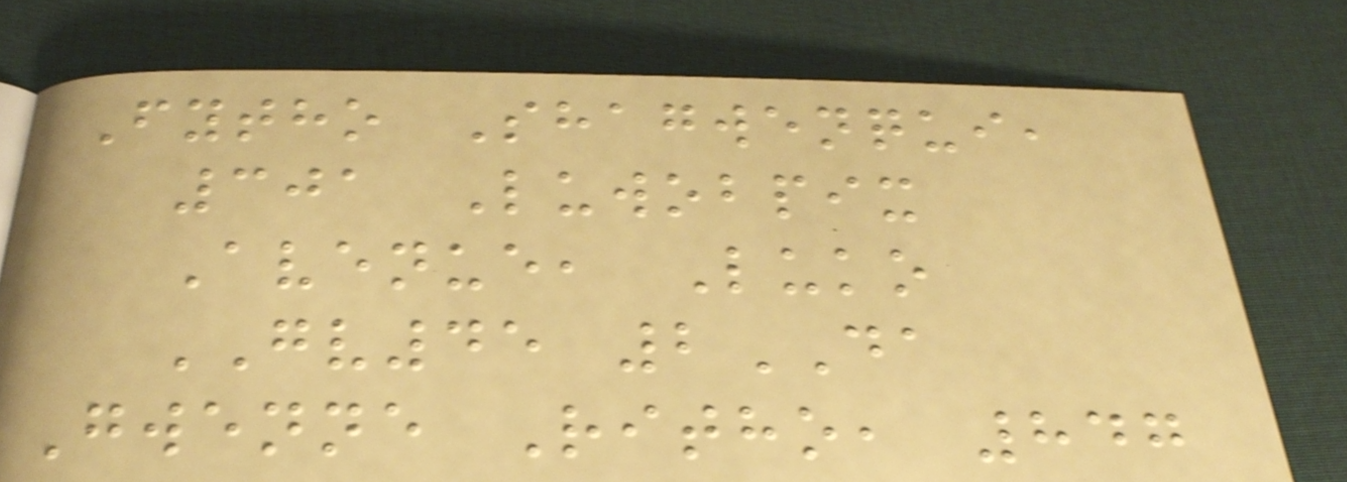Fytho Shagwenqui,
301 Luwobpix
Avenue, Luko
GV45 2DA
Gwenne Ritho, 847
